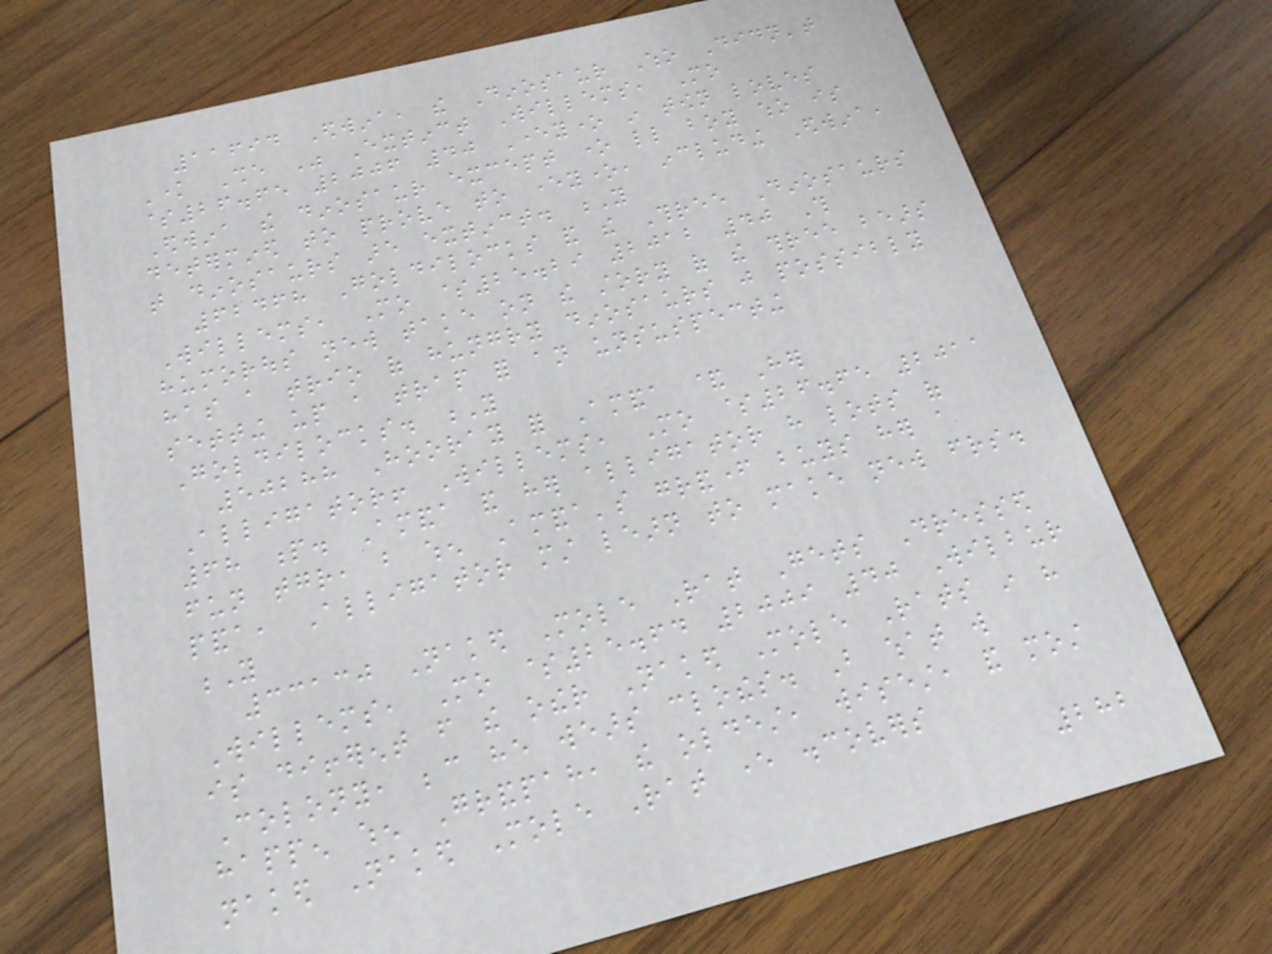11694 Edwina, the Dinosaur Who Didn't
Know She Was Extinct Willems, Mo
$26.65 2006 40 Everyone in town loves
Edwina the dinosaur except one little boy who is
determined to prove to everyone, including Edwina,
that dinosaurs are extinct. Y
62468 Goldilocks and the Three Dinosaurs
Willems, Mo $25.29 2012 40 This
humorous new take on the story of the three bears
has a trio of hungry dinosaurs just possibly
setting up a trap for an unsuspecting
Goldilocks. Y
50288 Hooray for Amanda & Her
Alligator! Willems, Mo $26.65 2011
68 p. Amanda and her alligator have lots of
fun together, but when Amanda's grandfather buys her a
panda, Alligator must learn to make new friends.
Y
33130 Naked Mole Rat Gets Dressed
Willems, Mo $25.64 2009 40 Wilbur
is different from the other Naked Mole Rats in his
Colony, because he wears clothes. But what will
happen when Grandpah, the oldest, wisest, and most
naked Naked Mole Rat ever discovers
282
